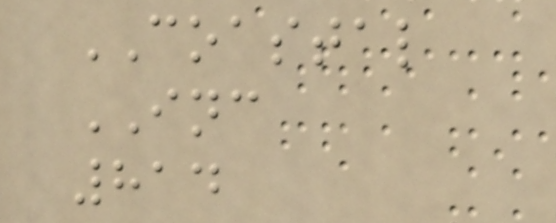COASTAL
INC
814
